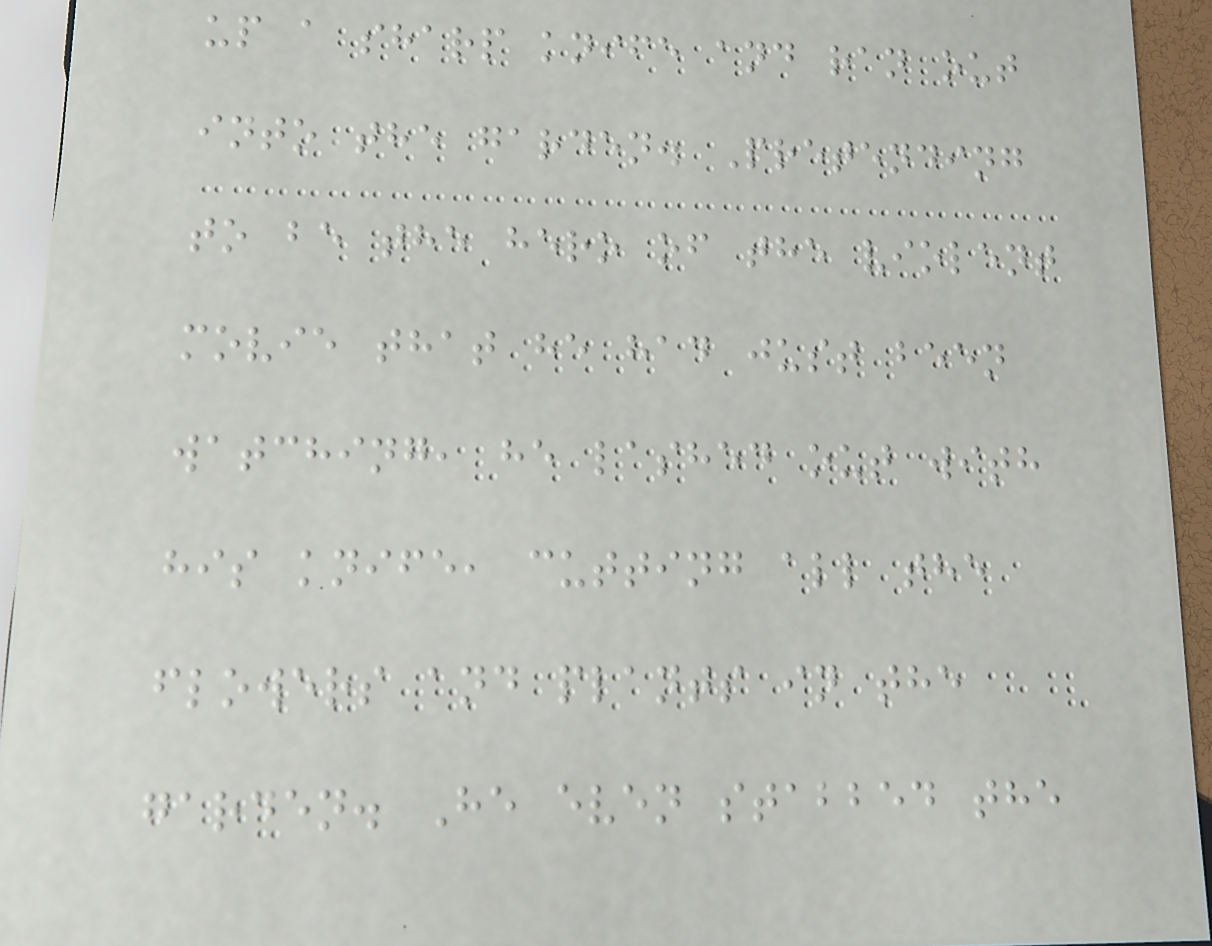up a sharp knife and ran out
into the garden. Pretending
to be the hero of the violent
movie that he had just been
watching, he lashed out with
his knife, cutting all the
flowers and plants in the
garden. He even stabbed the
